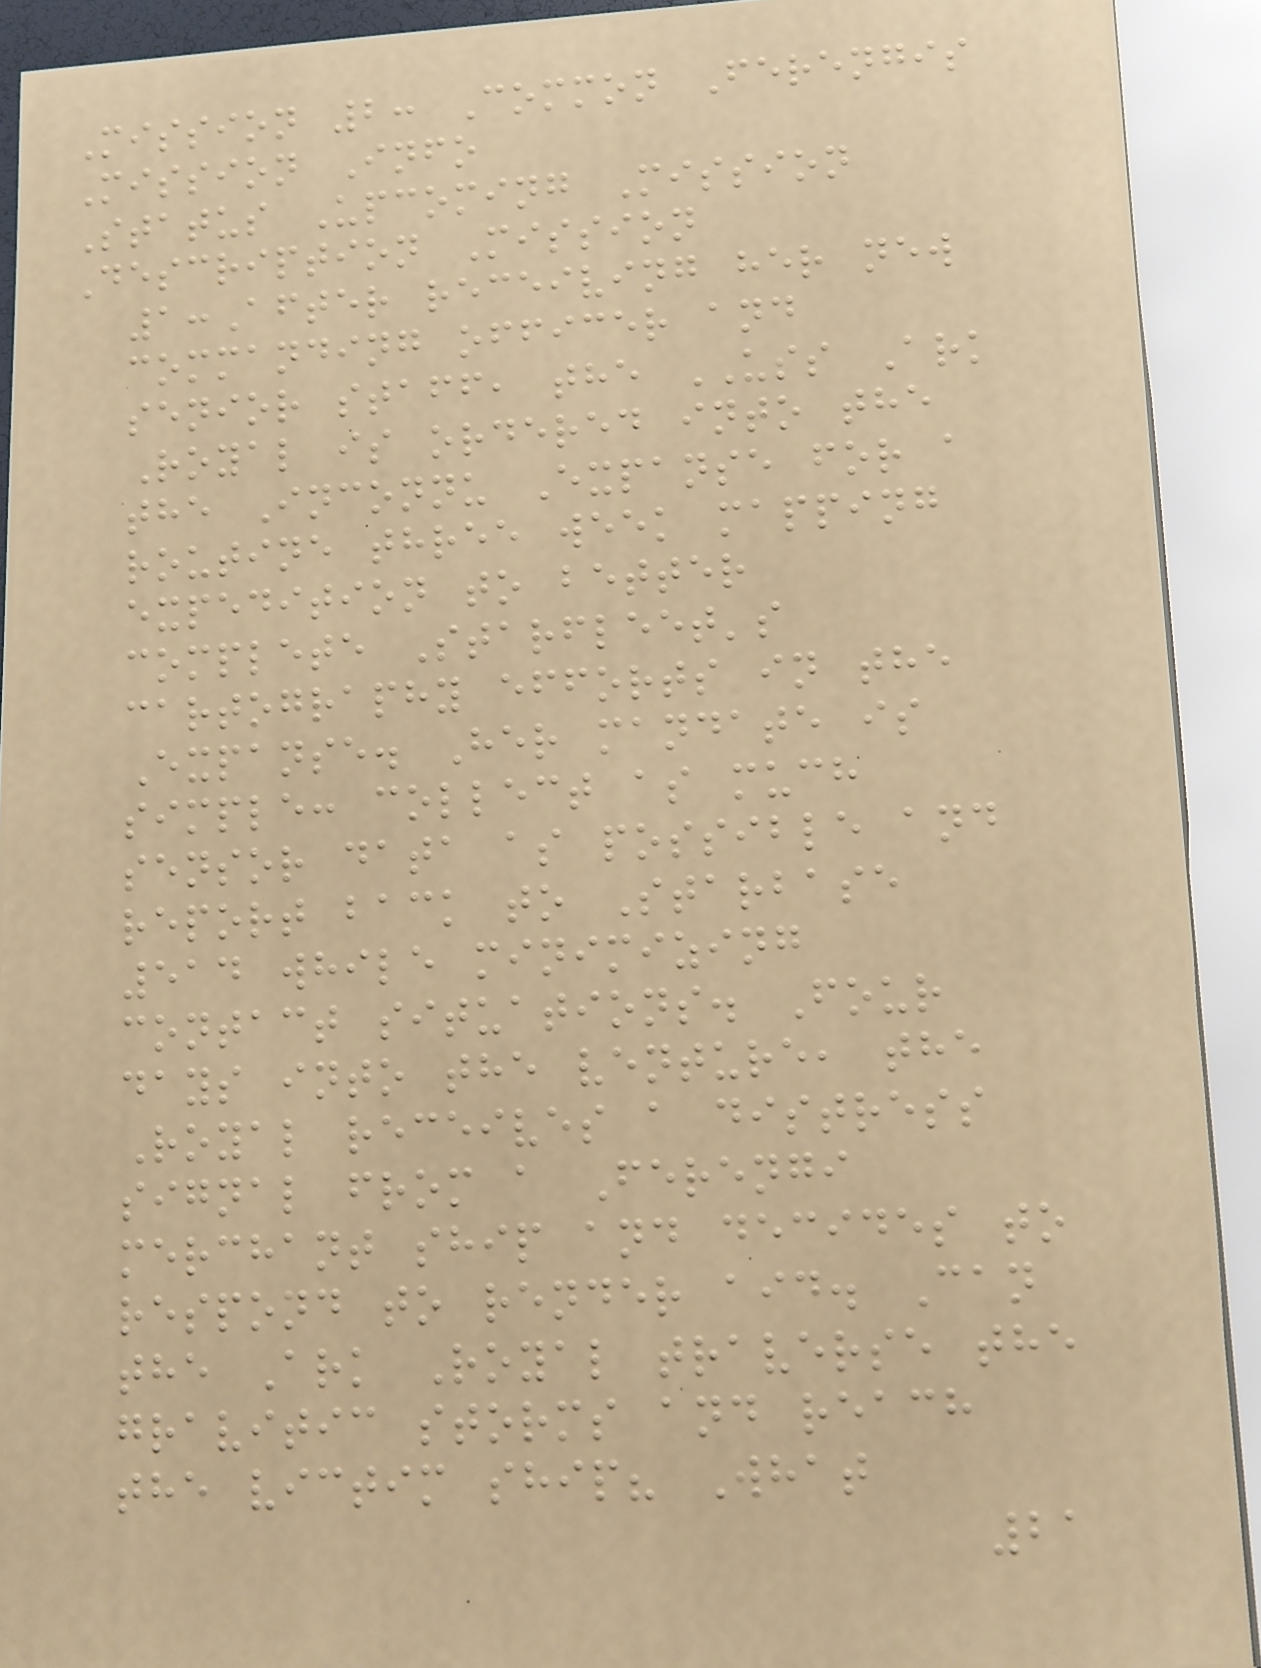Mission 2: Common Ferengis
Mission Info
Status Upcoming Mission
Description Mission
1:After receiving her new
commanding officer and
senior staff, the USS Ark
Royal is ordered into the
the Inconnu Expanse for a
routine three week mapping
expedition to better
complete Starfleet's
cartography efforts in the
Expanse. Her mandate is
simple: collect as much
sensor data as possible and
report back to Starbase
514 while minimizing
contact situations. Four
days into the venture, the
Royal receives a distress
signal from a Ferengi
merchant ship and decides to
respond to render aid. Can
the Ark Royal traverse the
gravitic storms and reach
the victim ship? What
21
